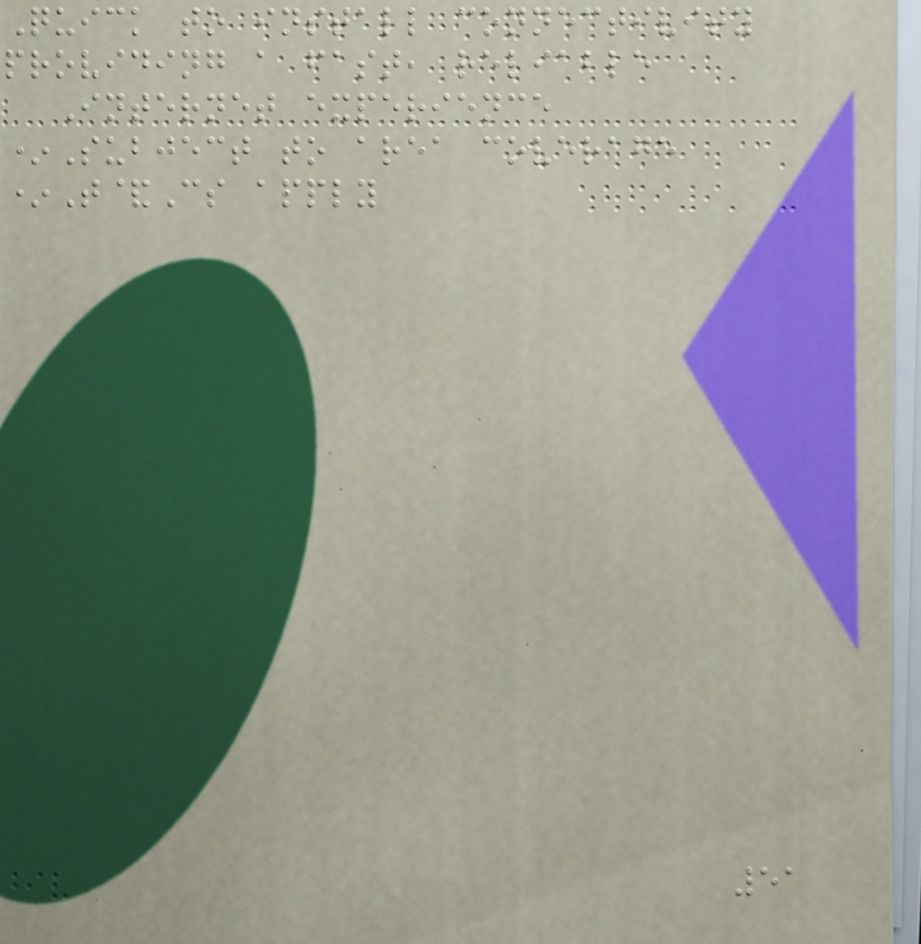Quick to install connectivity
providing a fast, reliable
Internet experience
*Subject to area coverage
*T&Cs apply
51
